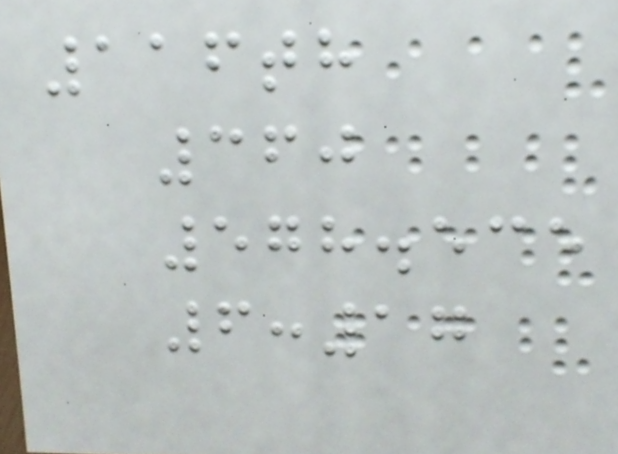116th
360
578.535
6:17
